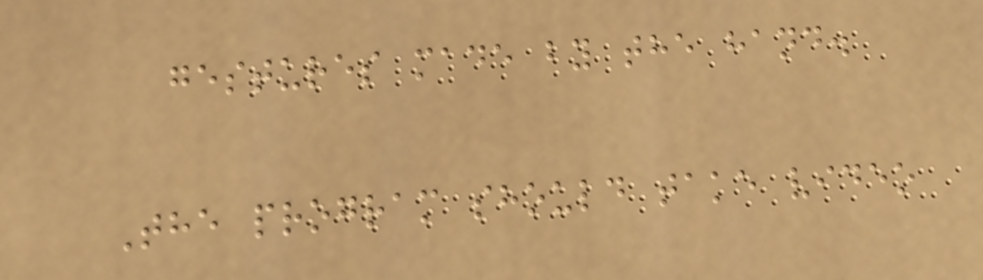gestures made by the hand.
The program should take video
